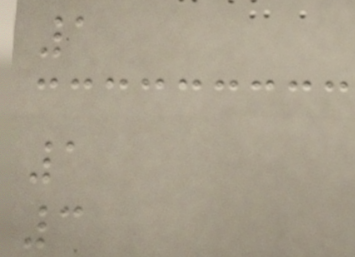1
1
3
